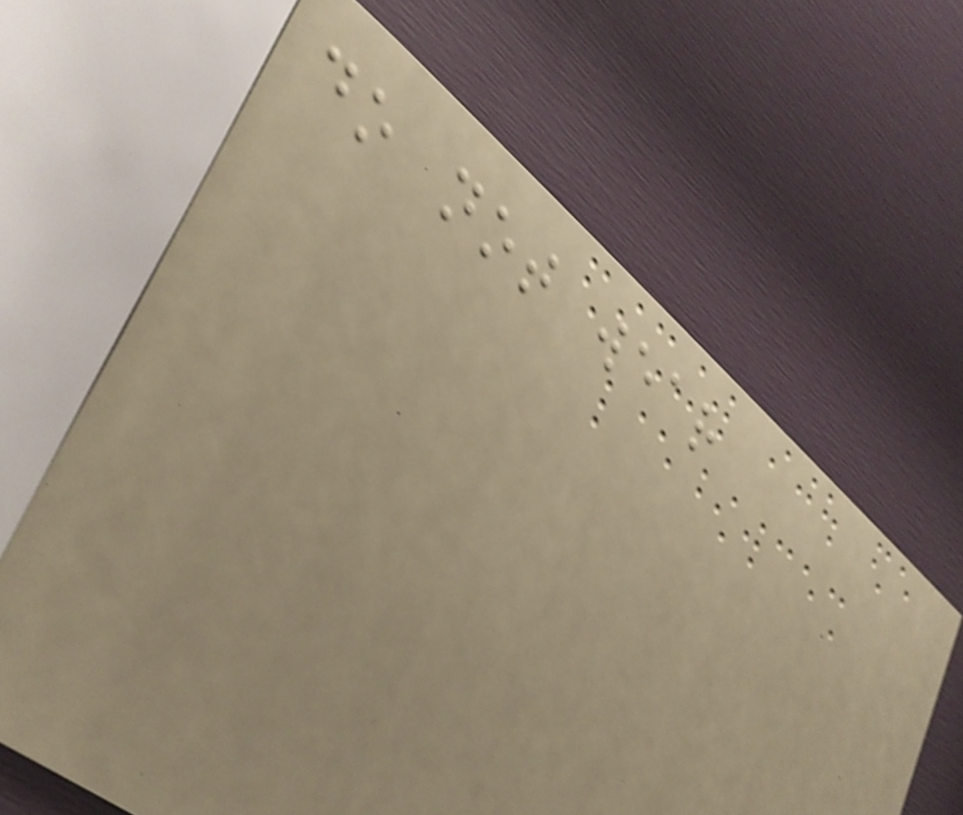do not wear
